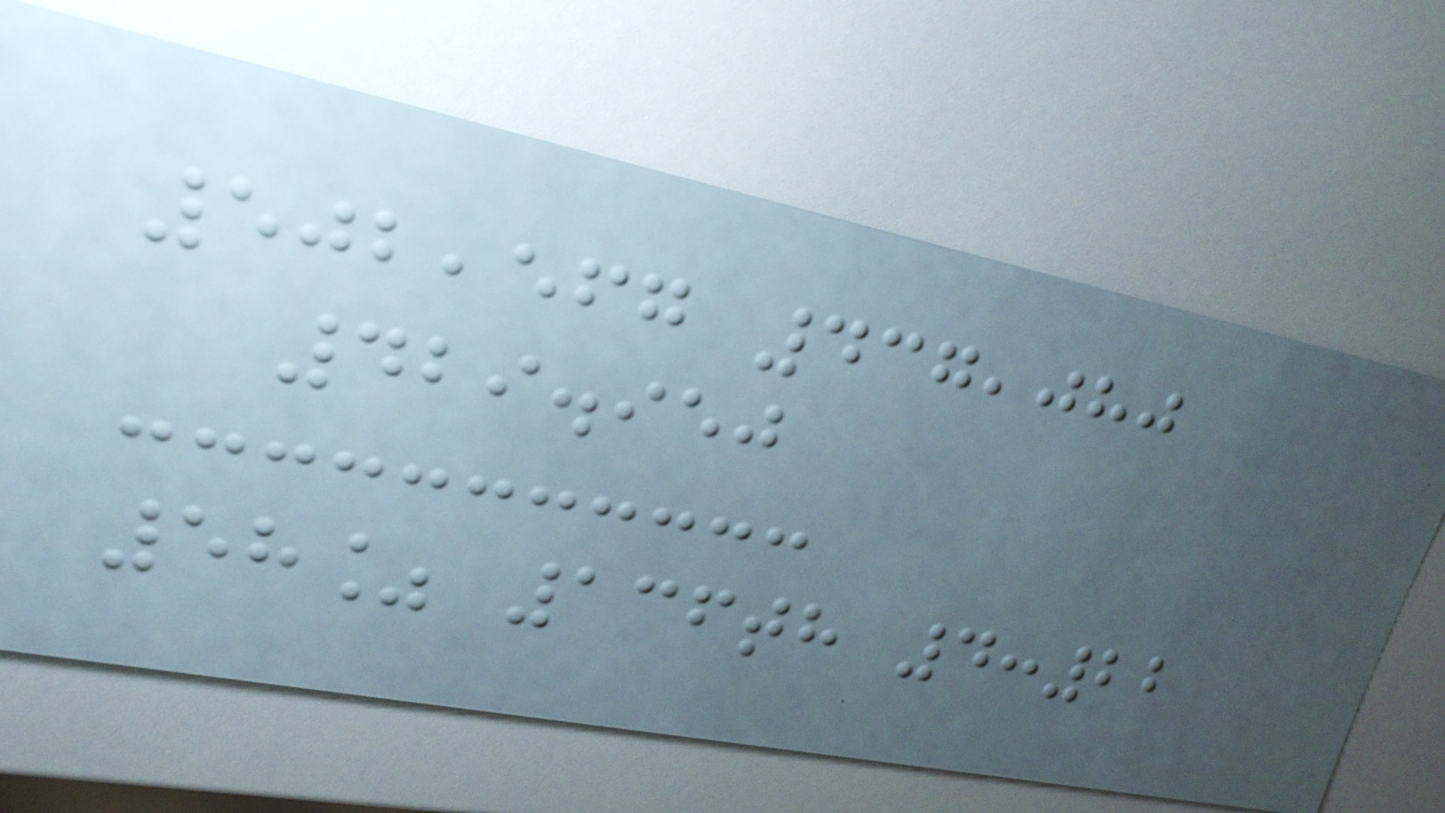502,567 437,080
429.950
58% 136th 4:22
